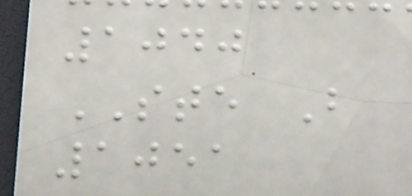1040
STE B
1051
